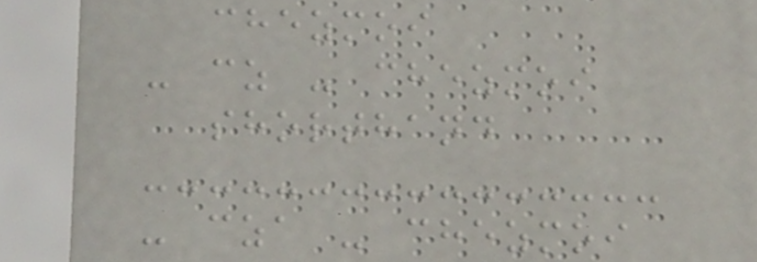chezmoi
- cz - chezmoi
shorthand
- cza - chezmoi
